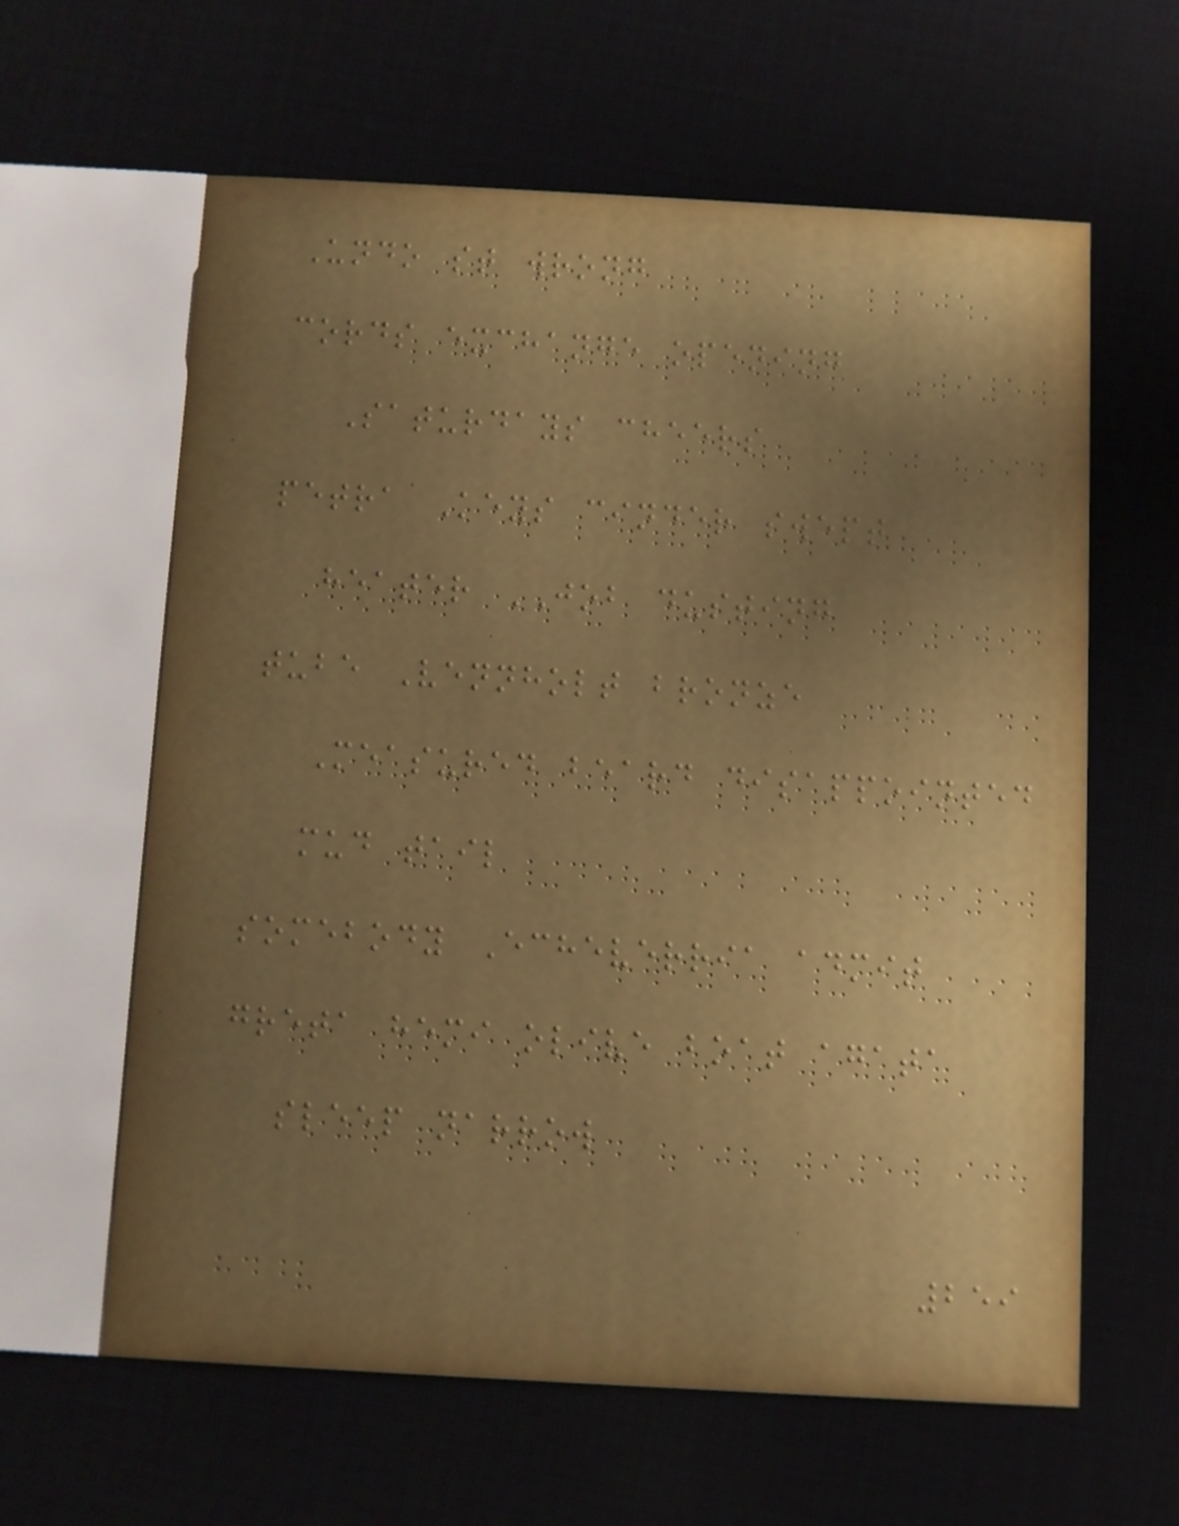Undo st wrong
cords exchange opening
Saturdays cheers
petra Keys cinder swept
heater JOB dusting
tube Vennholt bronze
Measured beard disappointed
mud tail
somebody Echeverria admit
greta hemi olive boat agata
sleep narrow
259
